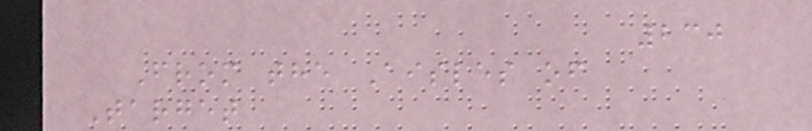230
From the Aisles of
Target
